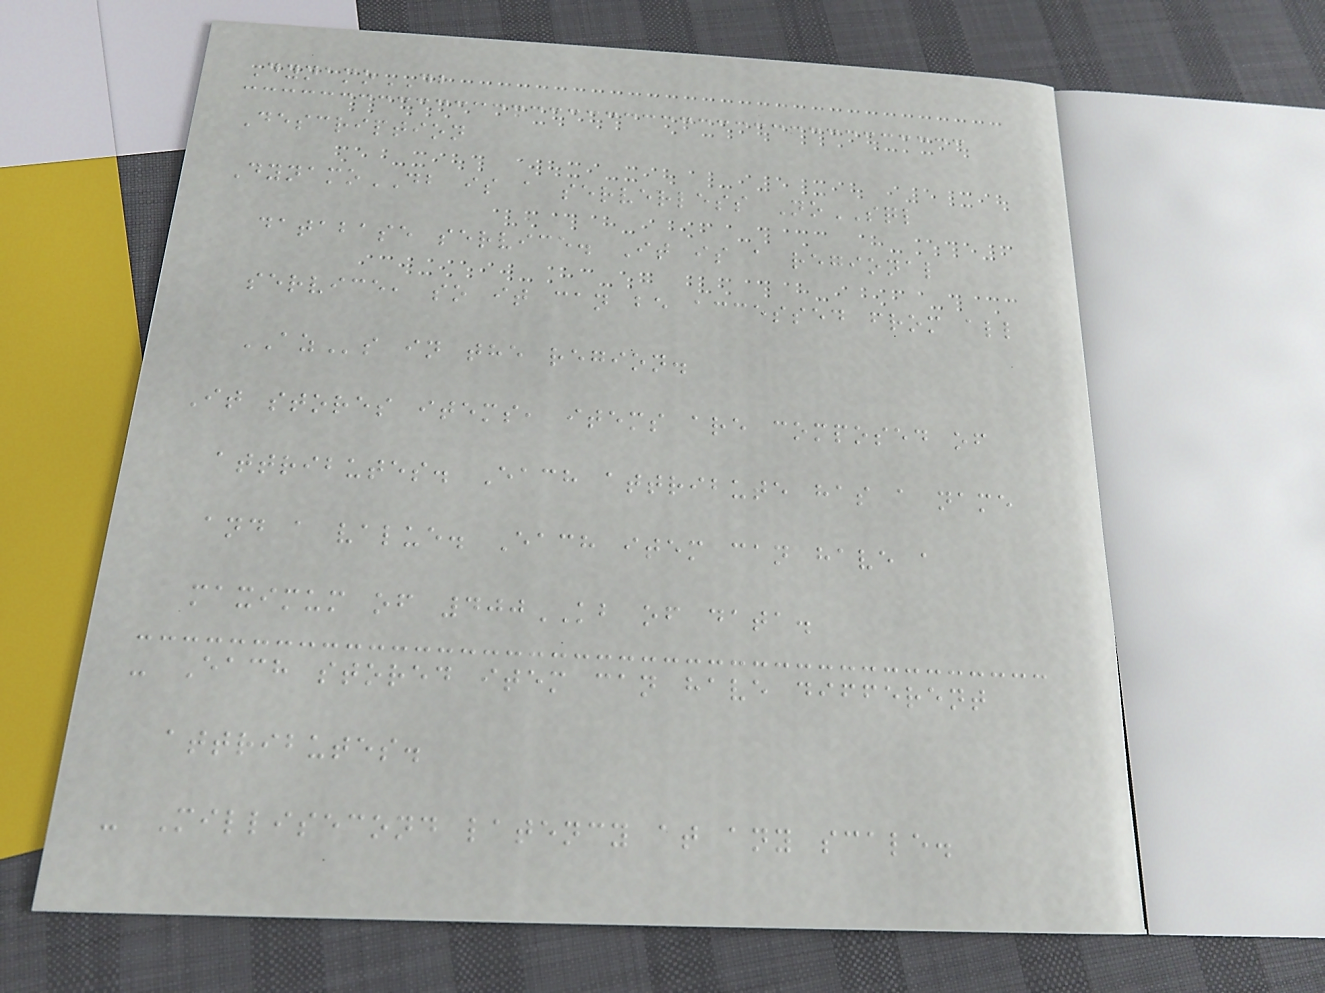DynamoDB
Description
DynamoDB is a serverless NoSQL
database service. It is a regional
service, so it can be accessed from all
AZs in the region.
It stores items, items are composed of
attributes. Each attribute has a name
and a value. Each item can have a
maximum of 400KB of data.
- Each stored item can have different
attributes.
- Millisecond latency at any scale.
